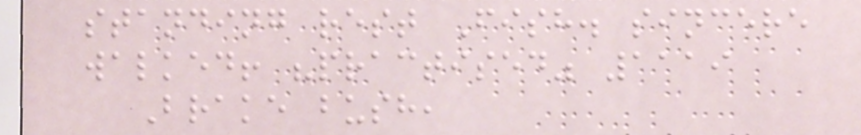standing rest Fish. sincere
walked! "practised" 1119
Brake bush,
